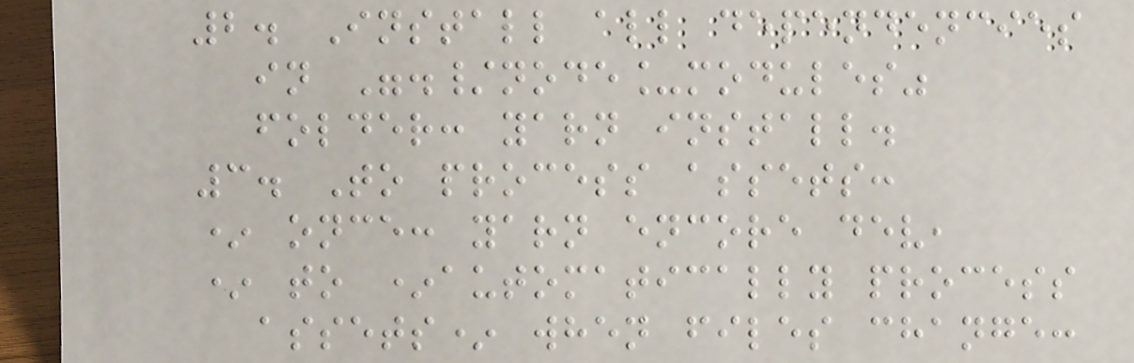2. Install all dependencies
in "./node_modules"
folder: yarn install.
3. To process assets:
* once: yarn encore dev,
* to *automatically process
assets* when files change:
